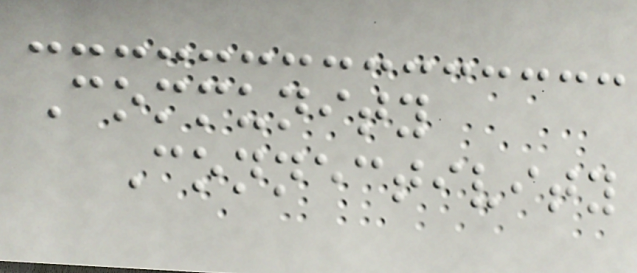Community
Connectivity
